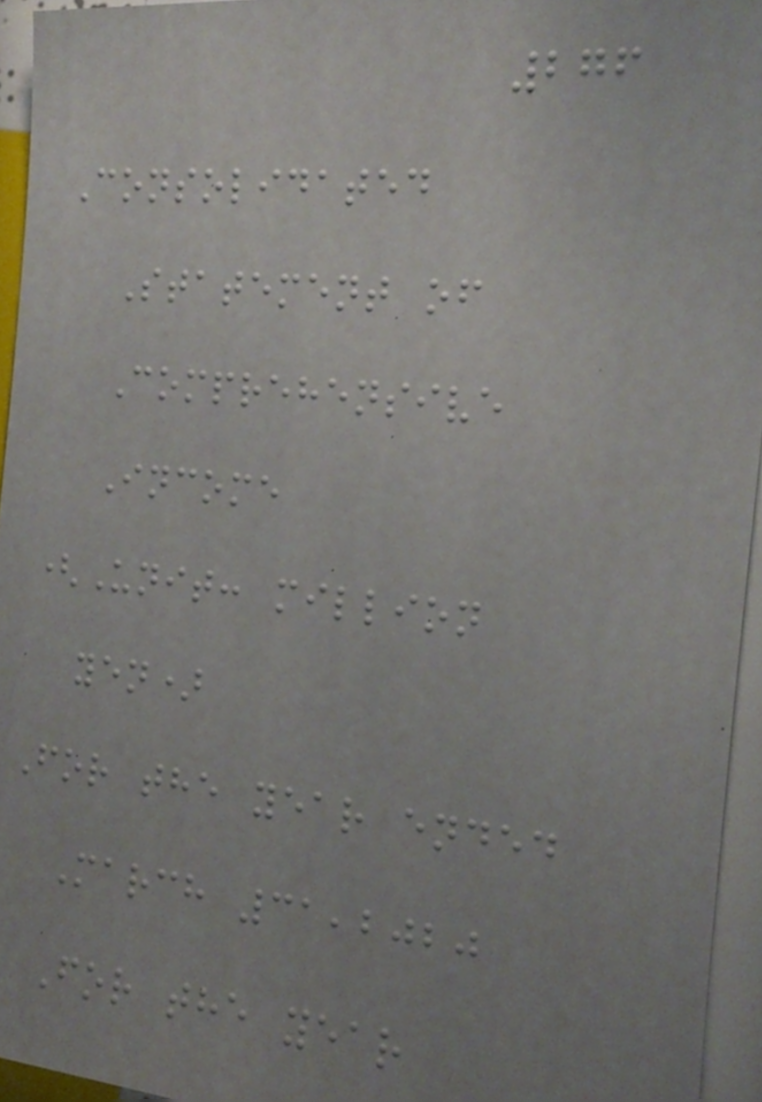276
Consolidated
Statement of
Comprehensive
Income
(Unit: million
yen)
For the year ended
March 31,2020
For the year
